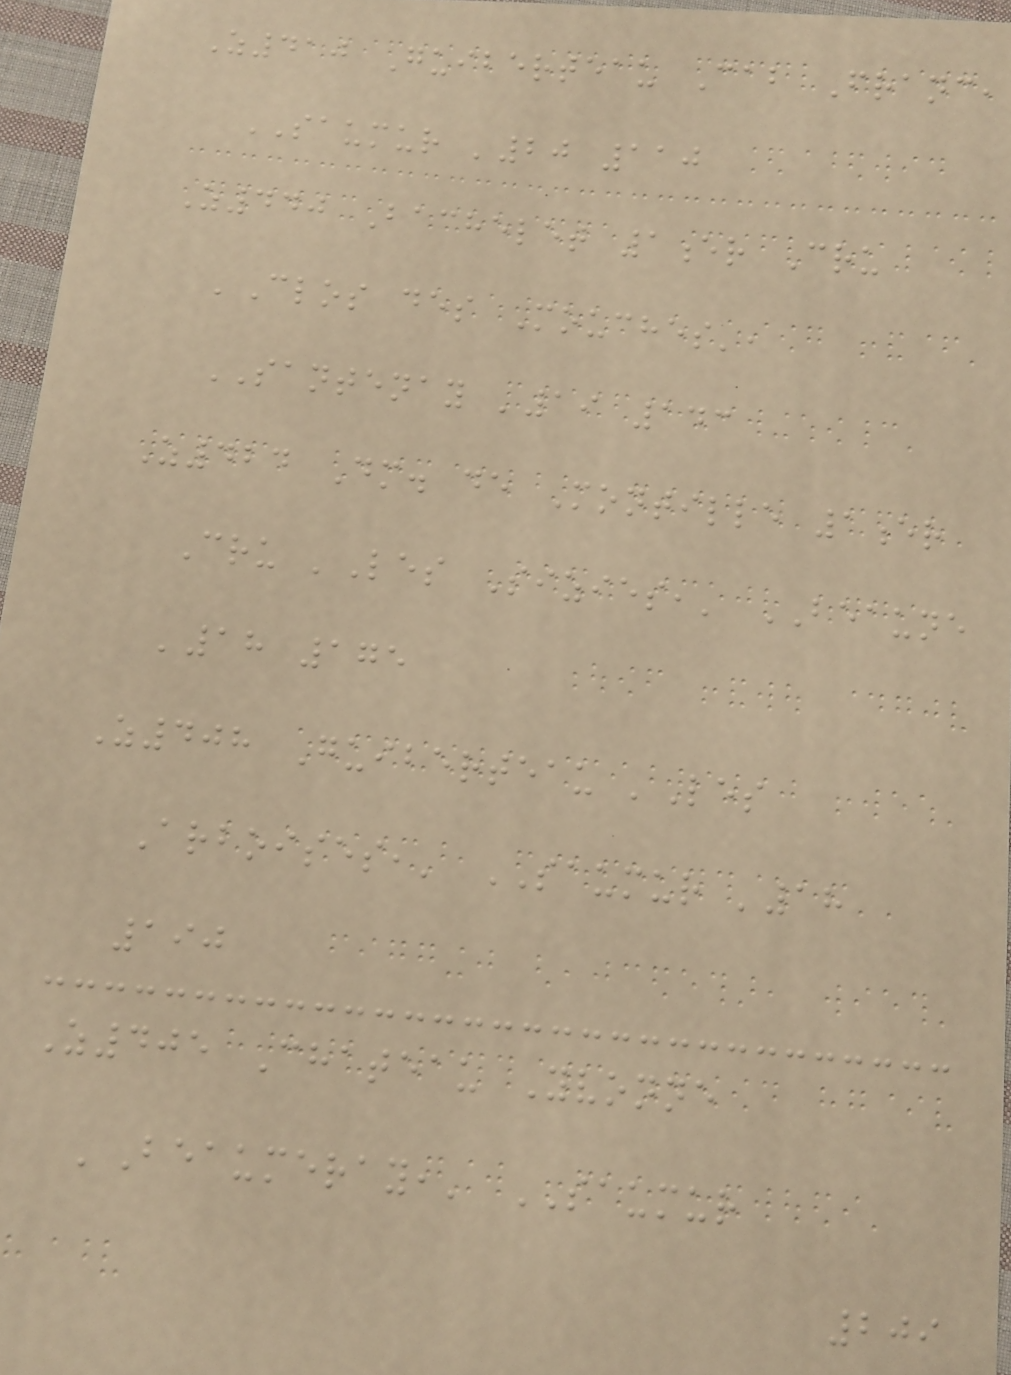Z410 Guiberteau Cab Franc,
SAUMUR '20 110
Z440 Bachelet 1er Cru
'Clos des Mouches',
SANTENAY '19 143
Z424 Dm. de Montille 1er
Cru 'Les Sizies,' BEAUNE
'18 175
Z408 Guiberteau 'Les
Arboises,' SAUMUR '18
190
Z405 Chateau Yvonne
'Beaumeray,' SAUMUR
209
